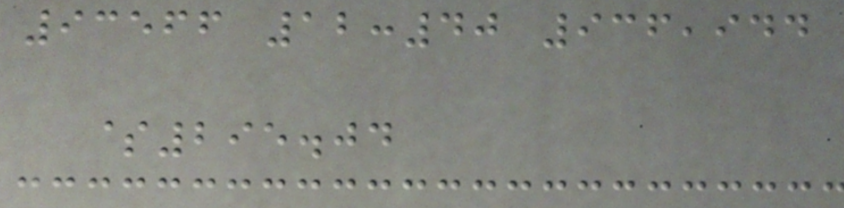93566 12:40 936,944
$295.04
